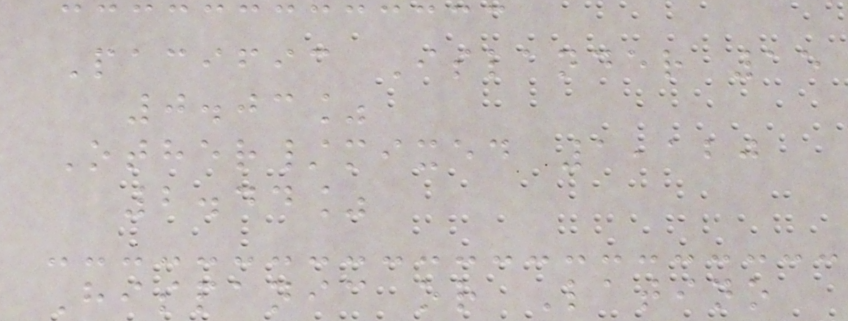Pacific Islander 15
0.03%
Other/mixed 1,120
2.44%
Hispanic or Latino
